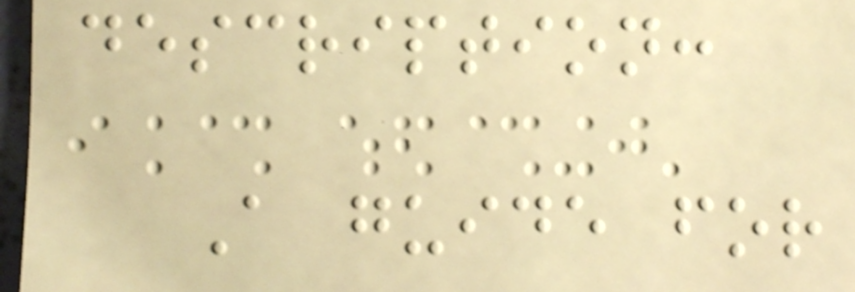description:
A guide for
